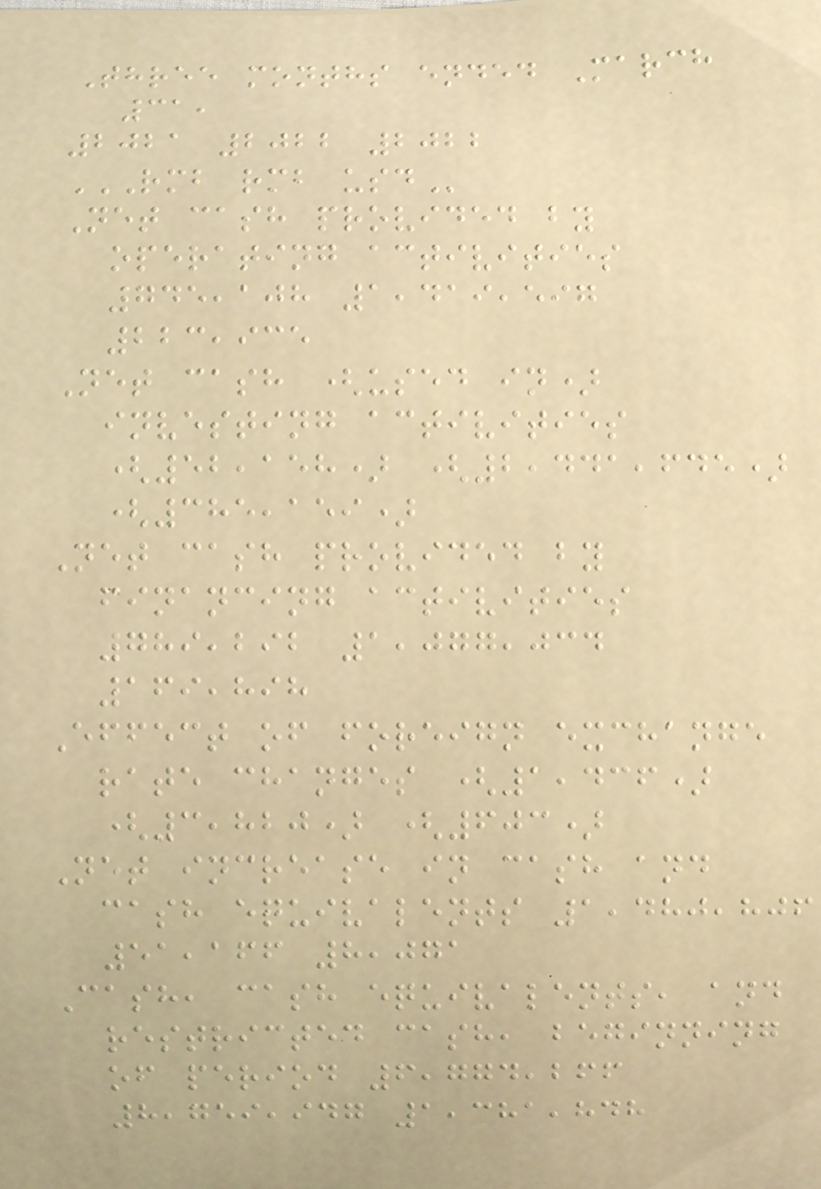Three months ended March
31,
2021 2022 2022
RMB RMB USD
Net cash provided by
operating activities
745,108 1,419,597
223,935
Net cash (used in)
investing activities
(52,158) (2,441,645)
(385,159)
Net cash provided by
financing activities
789,292 1,077,034
169,898
Effect of foreign exchange
rate changes (1,436)
(3,820) (603)
Net increase in cash and
cash equivalents 1,480,806
51,166 8,071
Cash, cash equivalents, and
restricted cash, beginning
of period 6,774,266
8,759,947 1,381,848
